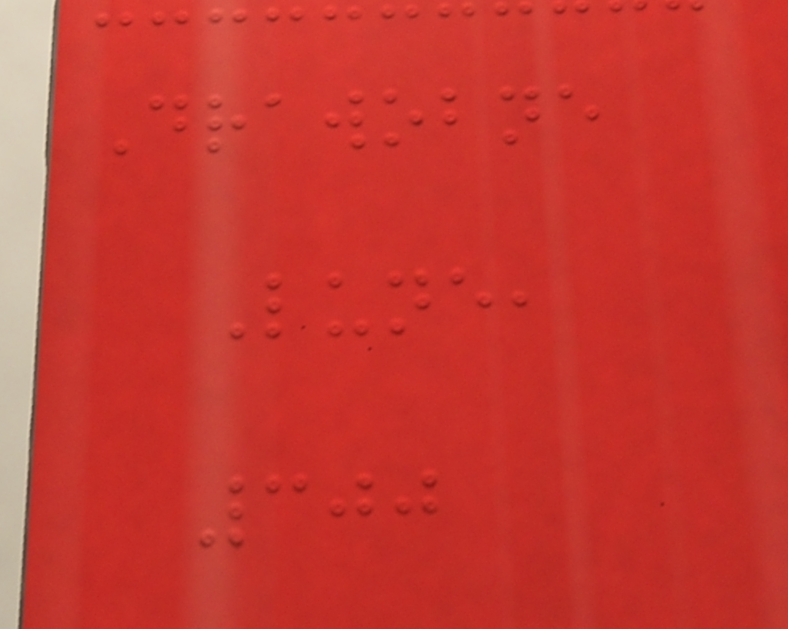Drawobne
Lune,
300
